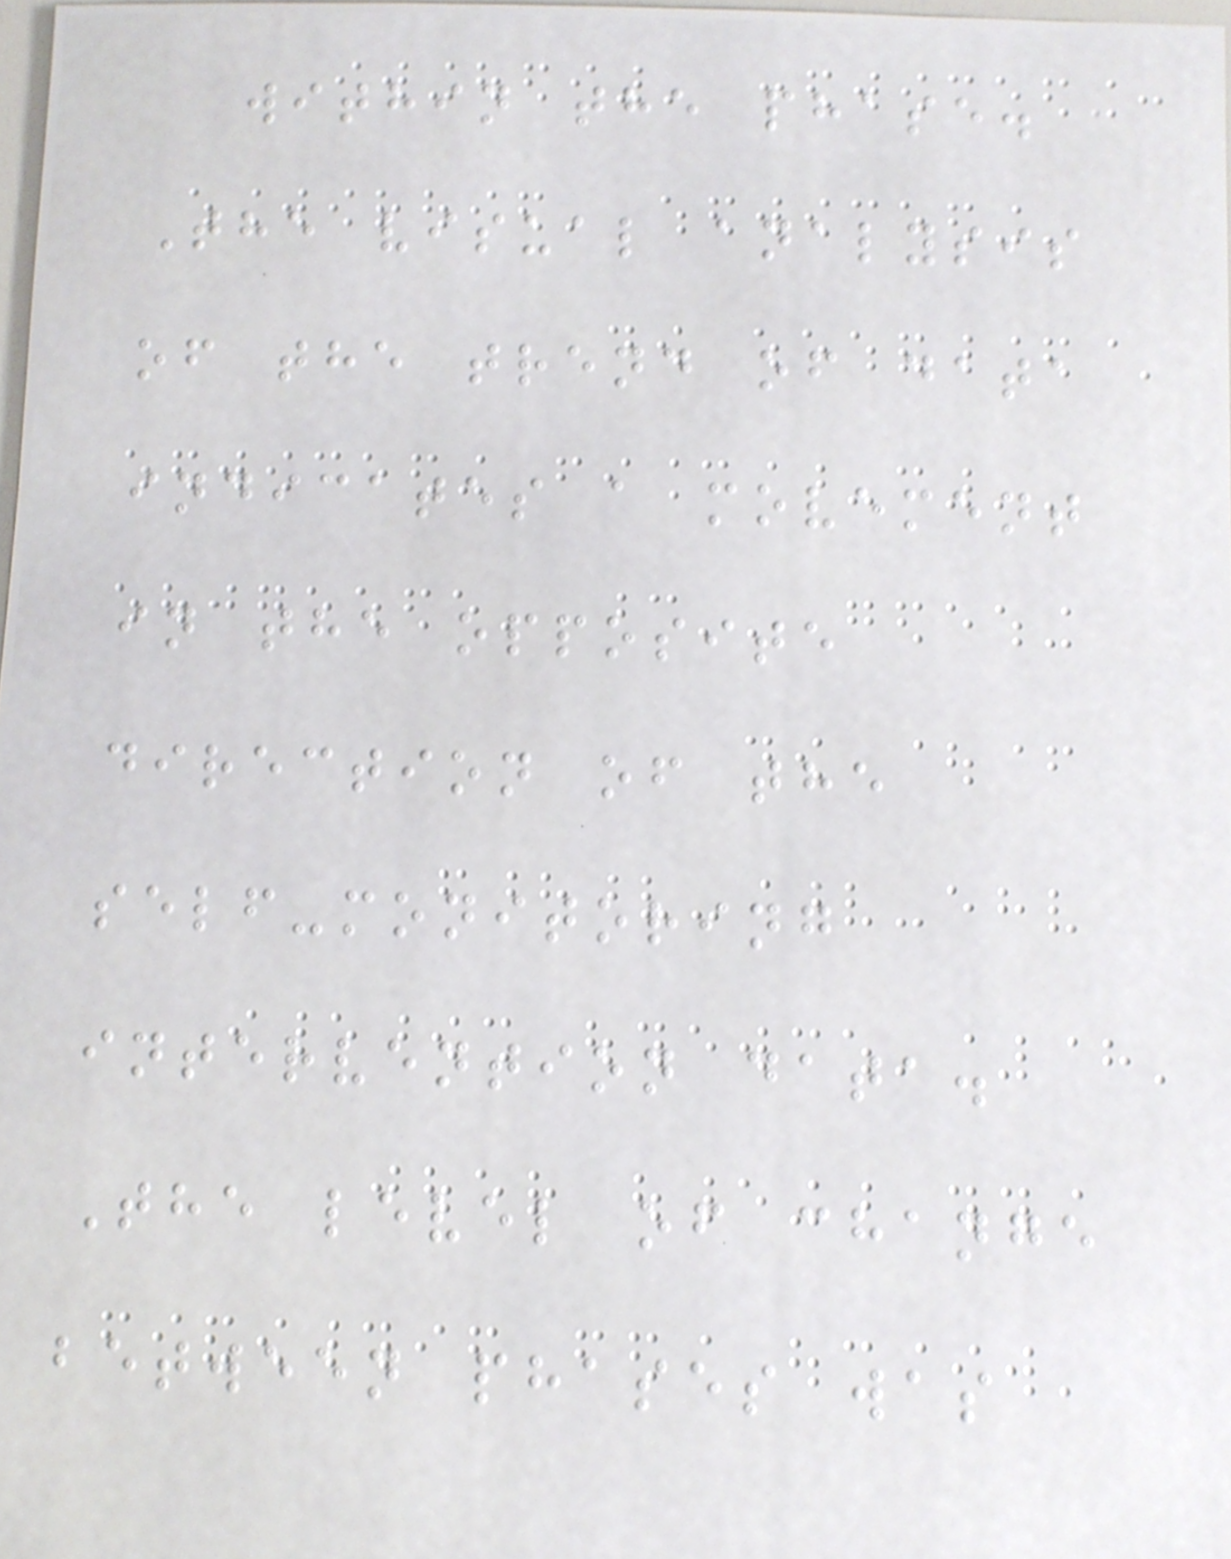within the phase.
The visual analysis
of the trend of data
indicates a movement
in the opposite
direction of the
self-monitoring
intervention data.
The level of change
between phases was
